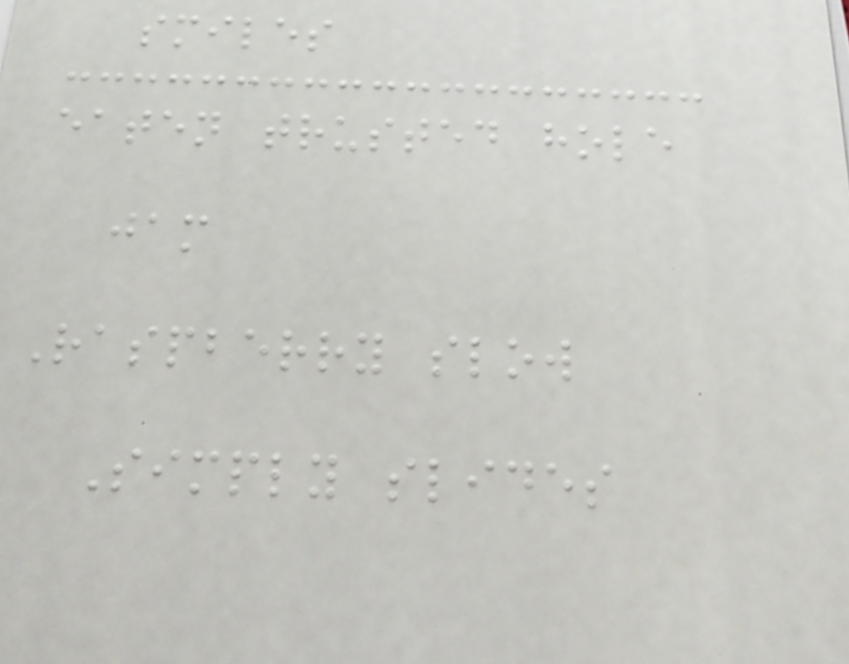smiles
eaten trusted hole
jam
Raspberry slow
Simply slides
